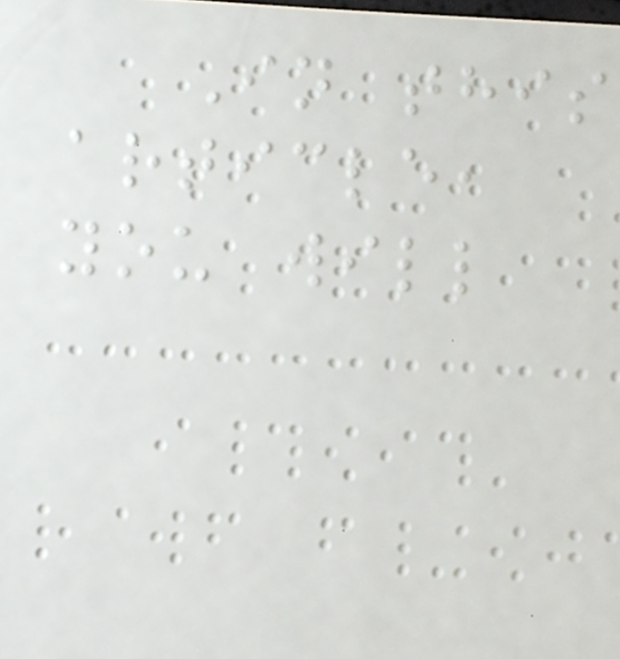In this
article,
you will
